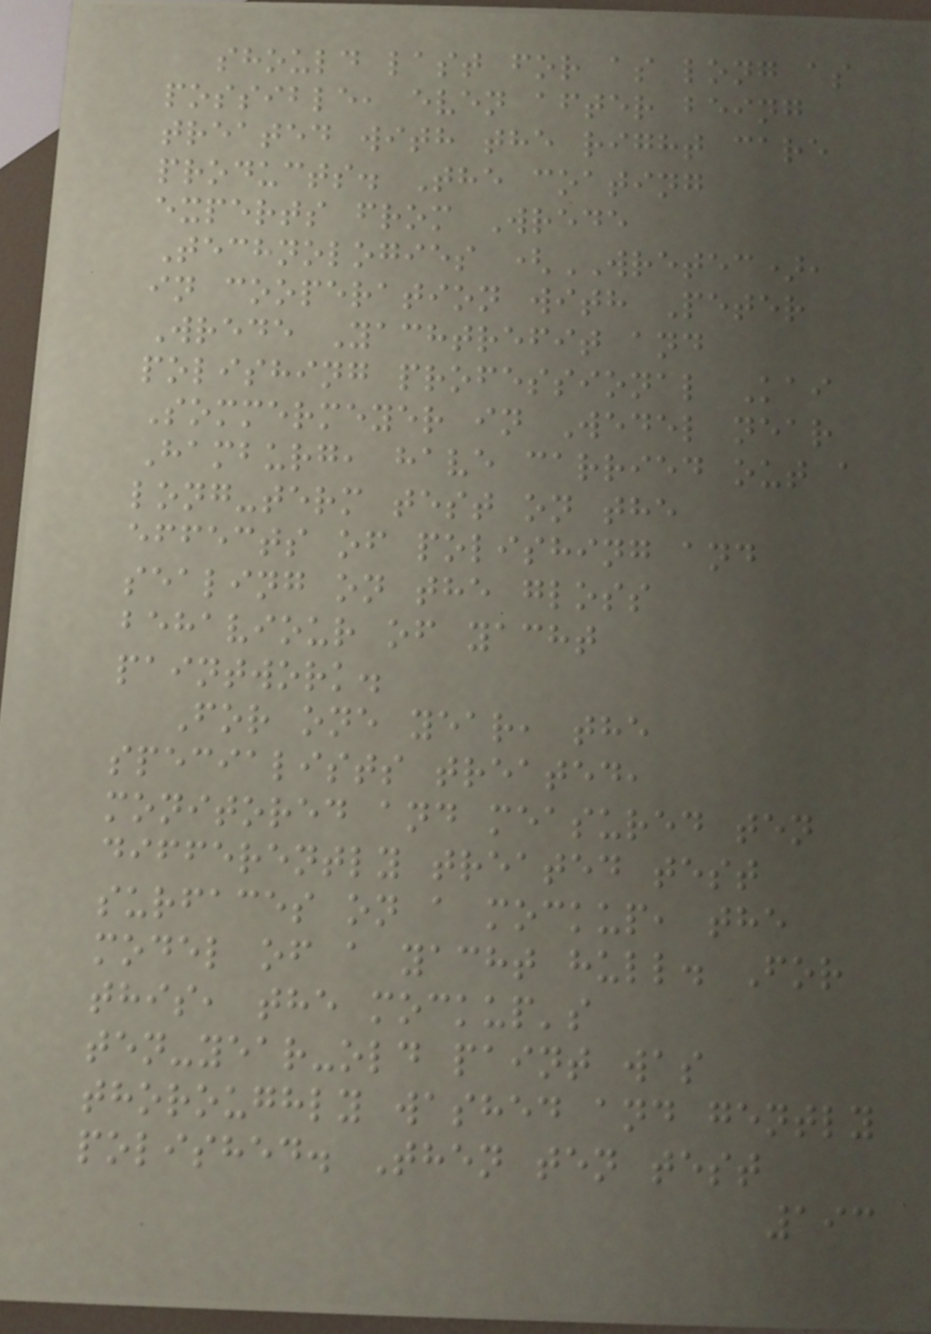should last for as long as
possible, even after being
treated with the right care
products. The coating
experts from Wrede
Technologies (WRETEC),
in cooperation with Peter
Wrede Yachtrefit and
polishing professional Kai
Sommermeyer in Wedel near
Hamburg, have carried out a
long-term test on the
effects of polishing and
sealing on the gloss
behaviour of yacht
paintwork.
For one year, the
specialists treated,
monitored and measured ten
differently treated test
surfaces on a mockup, the
model of a yacht hull. For
this, the mockup's
ten-year-old paint was
thoroughly washed and gently
polished. Then ten test
193
